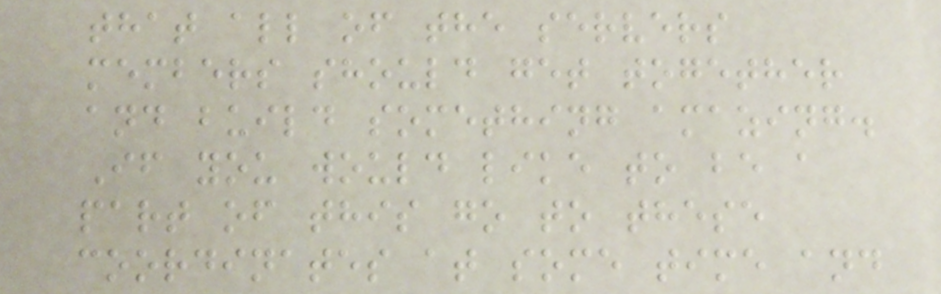that all of the servers
members should get together
and build something amazing.
If you would like to be a
part of this go to these
coordinates at some time and
